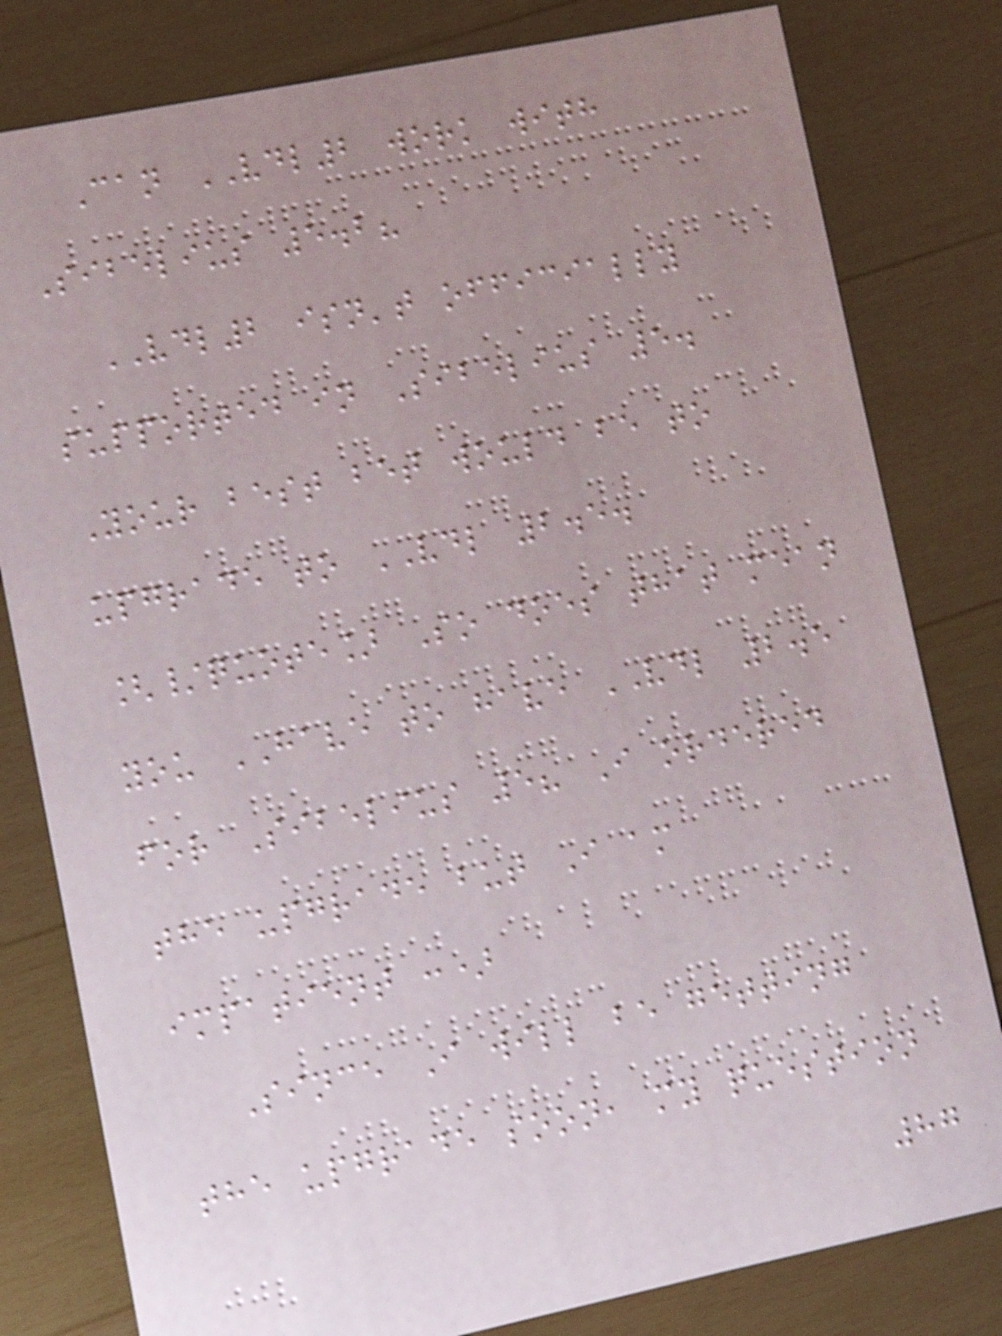Can VDL2 work with
Sibelius 5.2?
VDL2 isn't officially
supported in Sibelius 5.
Your best bet would be to
upgrade to VDL 2.5.
[/quote] So does that mean
you HAVE to have VDL 2.5
for Sibelius 5? I ordered
the upgrade but I am
impatient :)
Since I will be getting
the upgrade soon, my question
87
